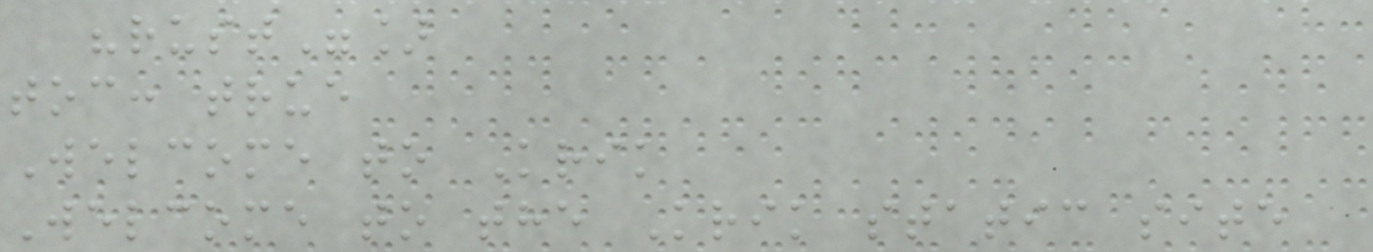"rust"]
toc: true
Welcome to Krik
Welcome to the Krik static site
